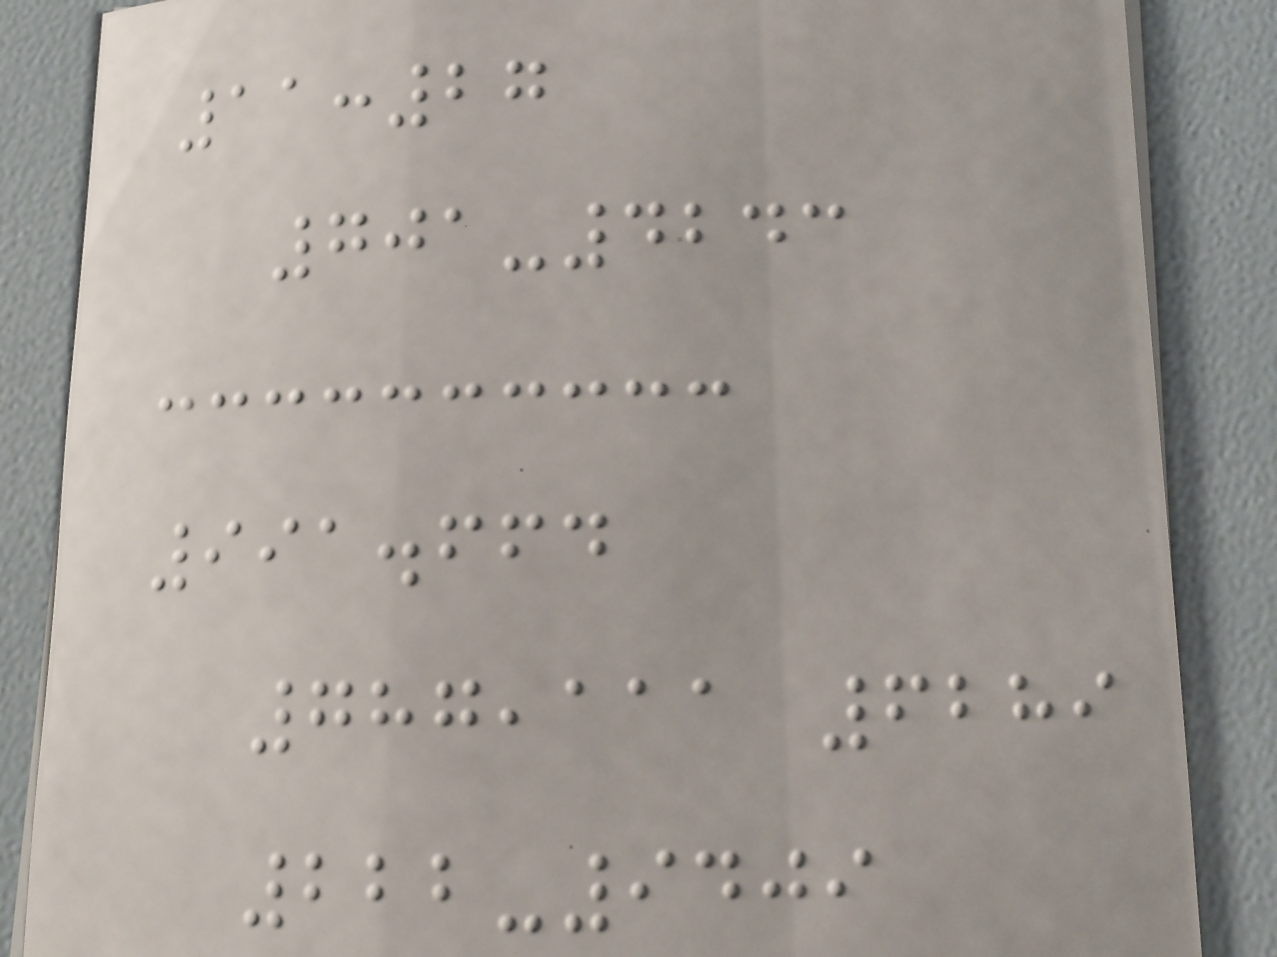11:27
701-4243
991.664
787,111 6289
222-9409
